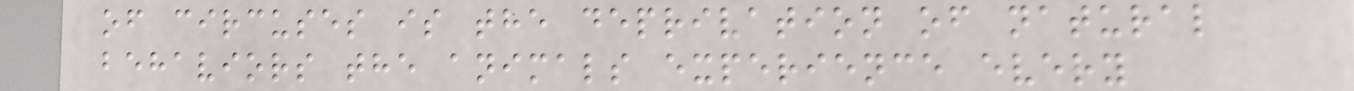of circuses is the deprivation of natural
behaviors the animals experience every
